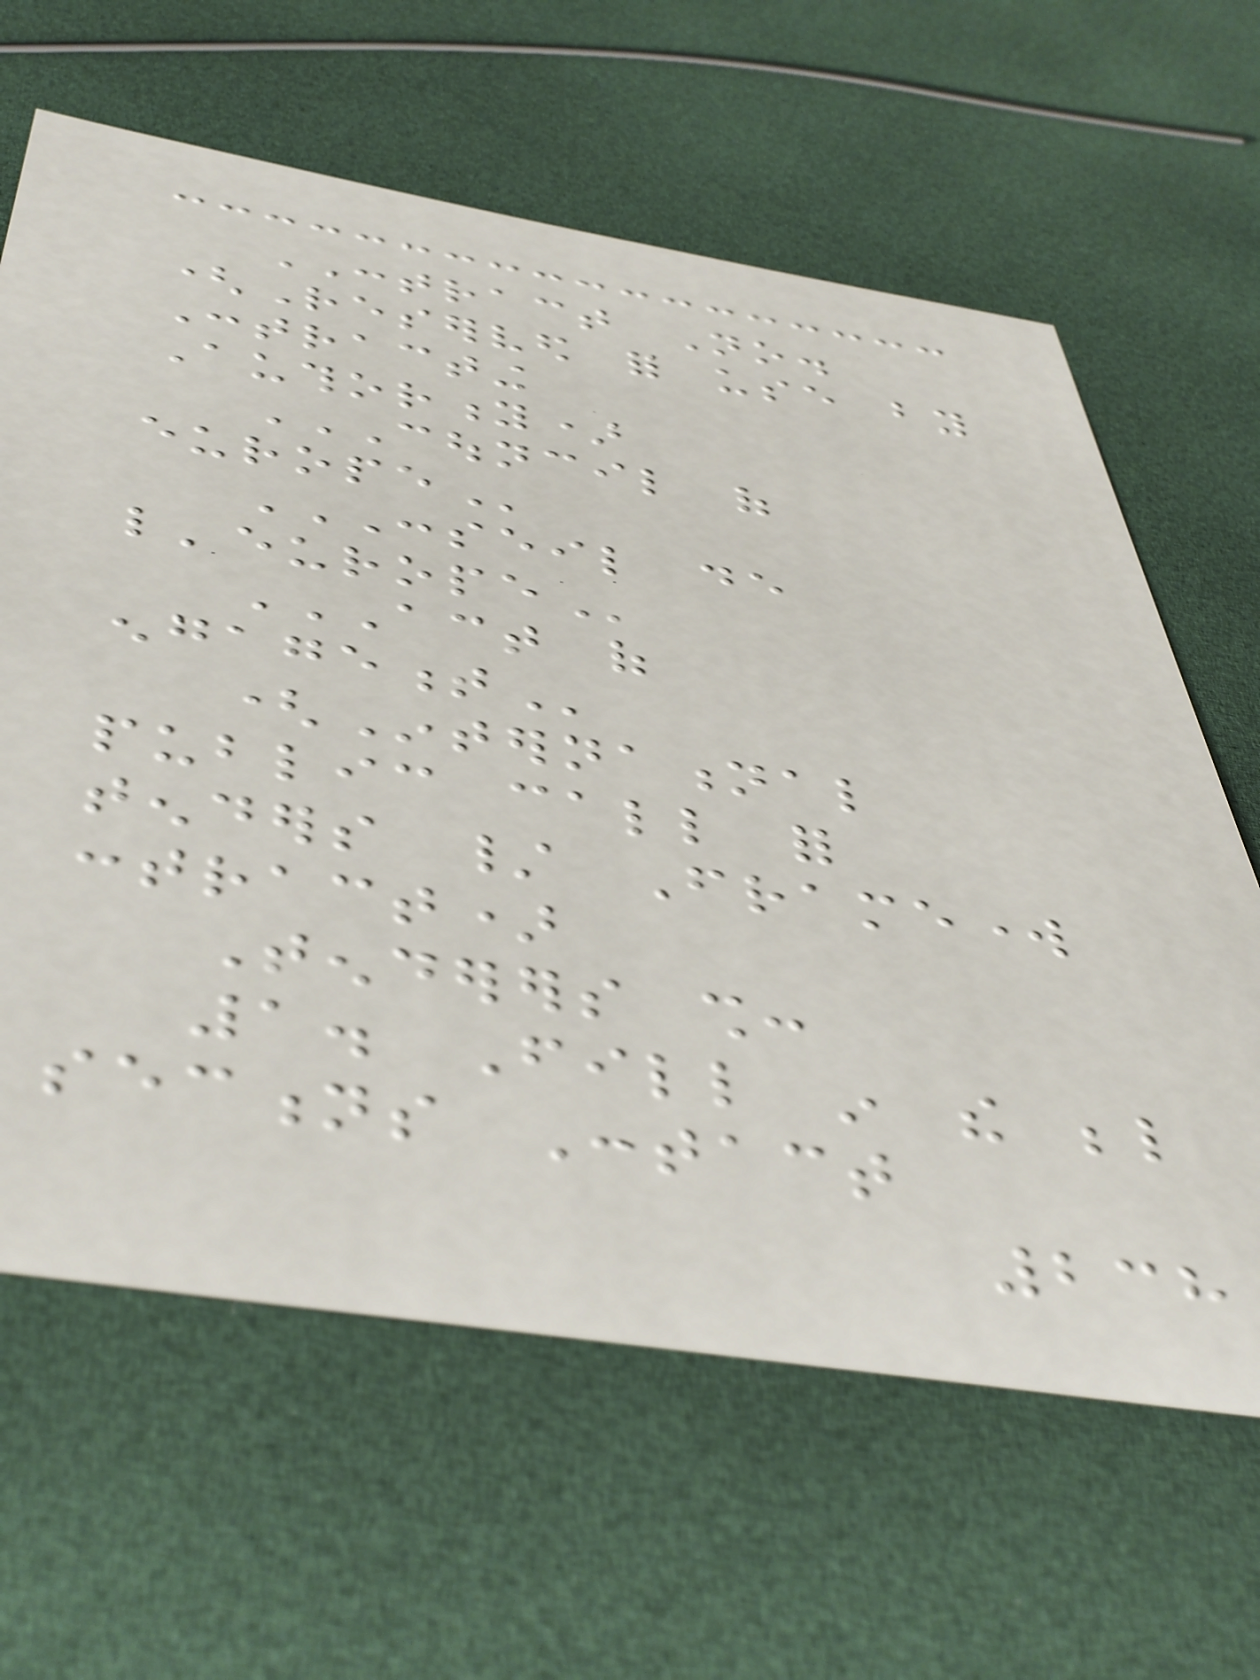CONTRACT No.
(Reserved for use by
Contracting
Authority)
COUNCIL OF
EUROPE
CONSEIL DE
L'EUROPE
ACT OF
ENGAGEMENT
(International
public call for
tenders / Framework
contract)
Tenderers shall:
1. Fill in the below
sections Contact
238
